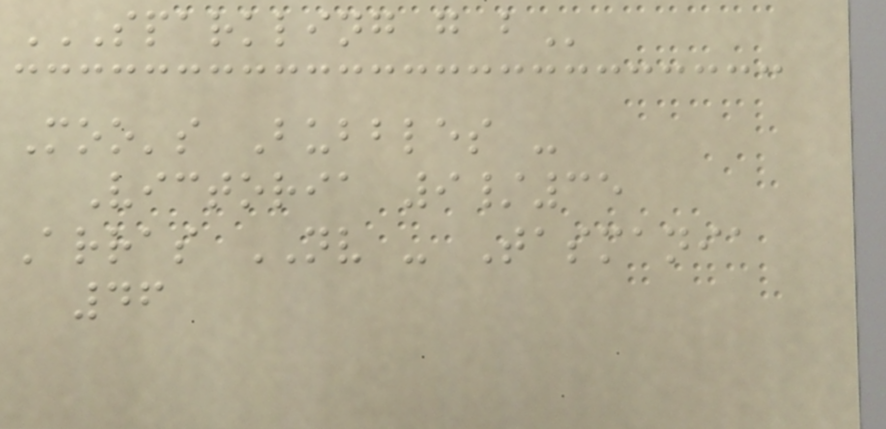SPARKLING G B
Moo's Bubbles -
Victoria 9/35
Arras NV - Tasmania
46
